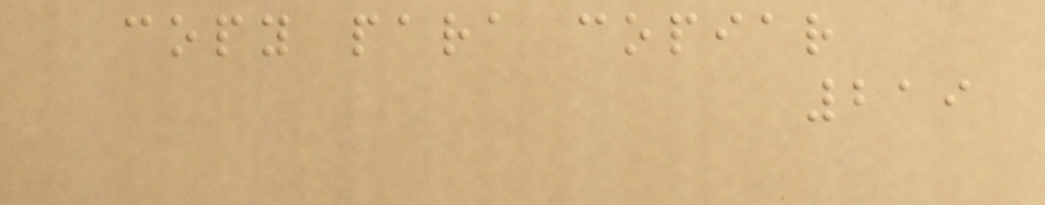copy para copiar
219
